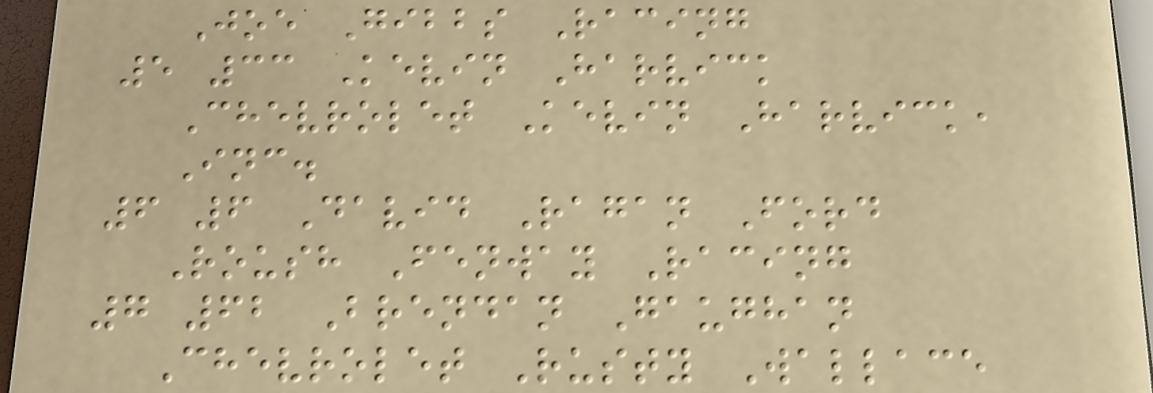Joe Gibbs Racing
5 33 Kevin Harvick
Chevrolet Kevin Harvick,
Inc.
6 6 David Ragan Ford
Roush Fenway Racing
7 62 Brendan Gaughan
Chevrolet Rusty Wallace
